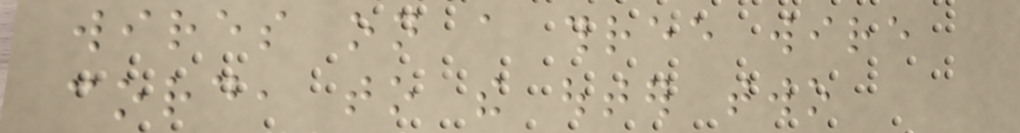wires on a three wire
cord, to the outer two
